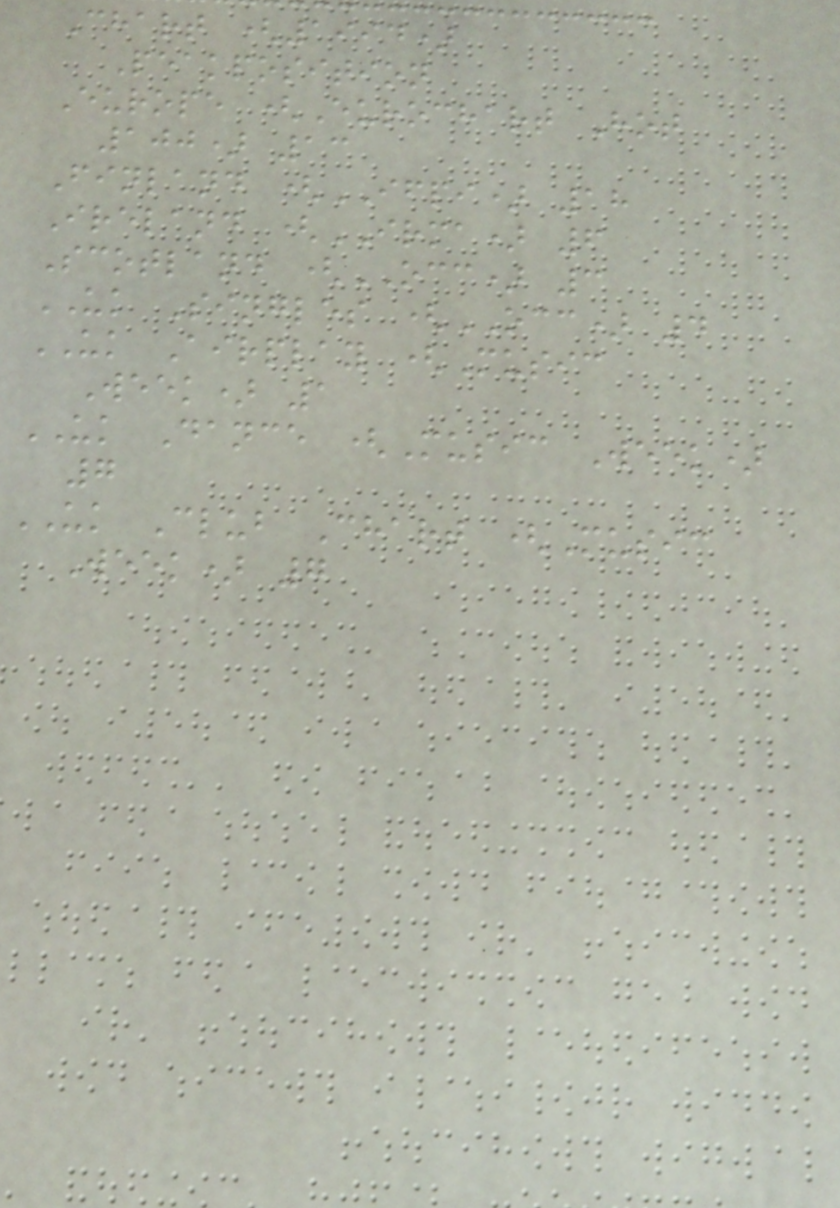Chart (1994)
Peakposition
Europe (Eurochart Hot
100) 13
Finland (IFPI) 18
Ireland (IRMA) 6
Scotland (OCC) 3
UK Singles (OCC) 4
UK Airplay (Music
Week) 1
UK Dance (Music Week)
7
UK Club Chart (Music
Week) 7
